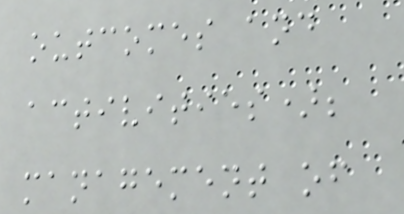outcomes and
activities);
management of
